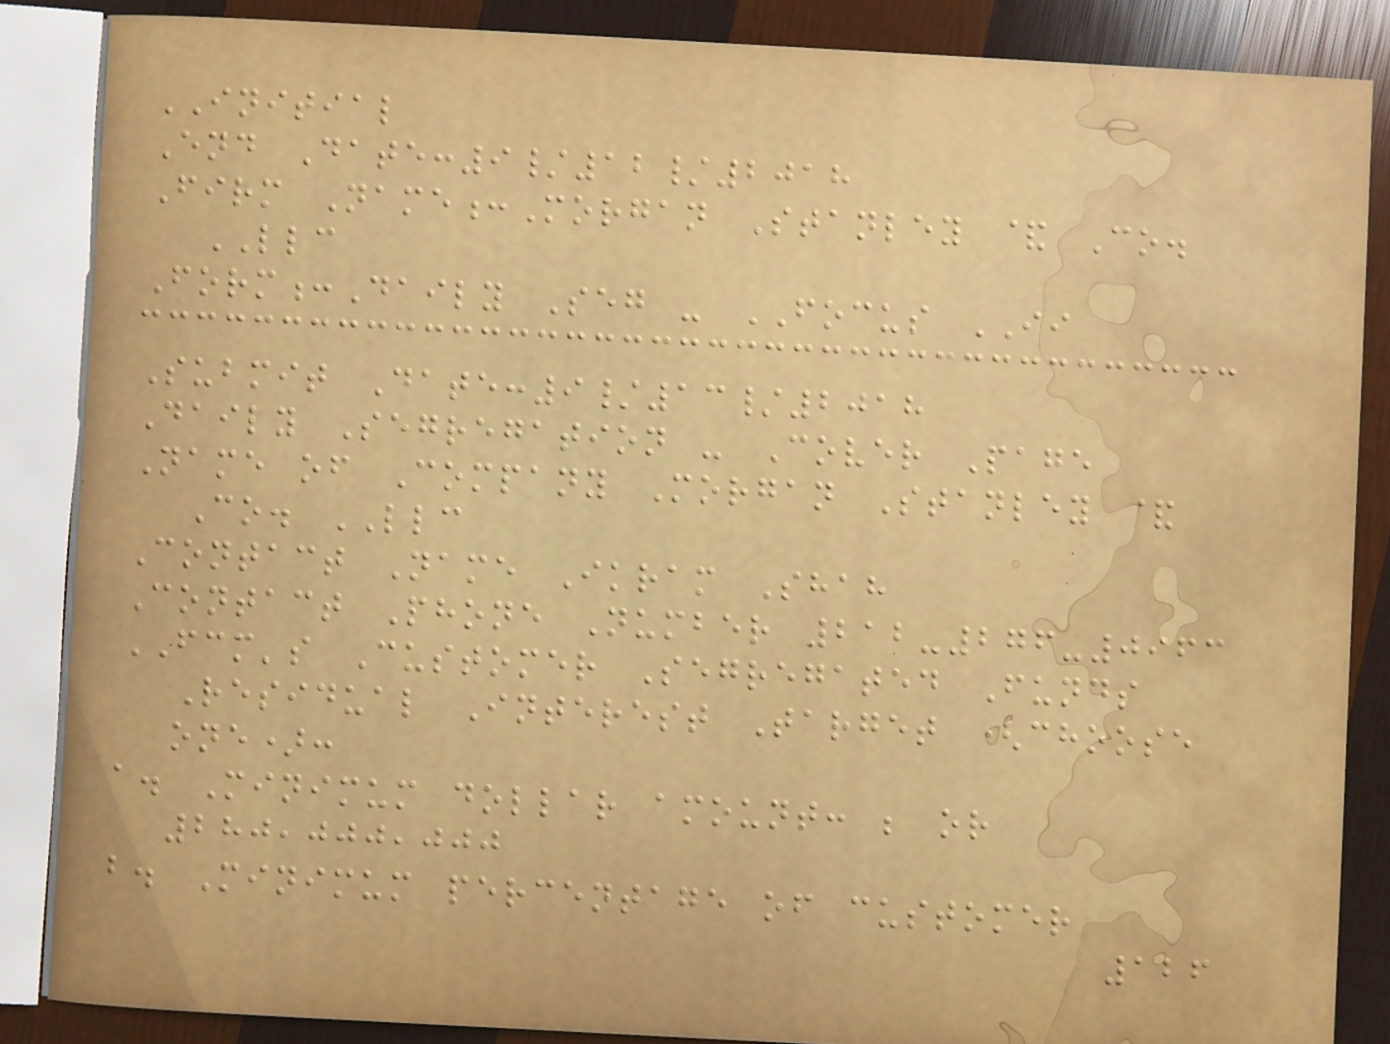INITIAL
End Date:9/12/2018
Firm Name:Morgan Stanley & Co.
LLC
Form:Daily Seg - FOCUS II
Submit Date:9/13/2018
Daily Segregation - Cover Page
Name of Company Morgan Stanley &
Co. LLC
Contact Name Ikram Shah
Contact Phone Number 212-276-0963
FCM's Customer Segregated Funds
Residual Interest Target (choose
one):
a. Minimum dollar amount: ; or
280,000,000
b. Minimum percentage of customer
126
